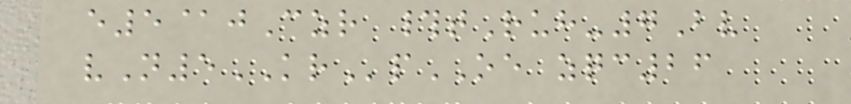e5@jCzr #tRuh-7Bv
vN5KRpOE zqc26
